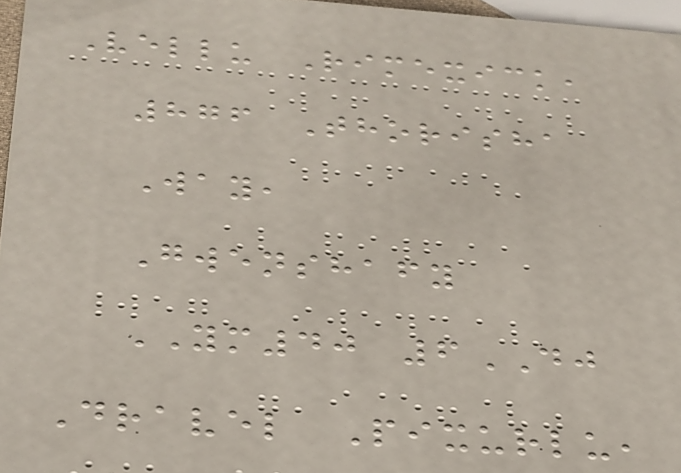Vellu Rimexick,
876 Thorisha
Way,
Gwenshafy
YM40 6DJ
Dravel Pixurlu,
